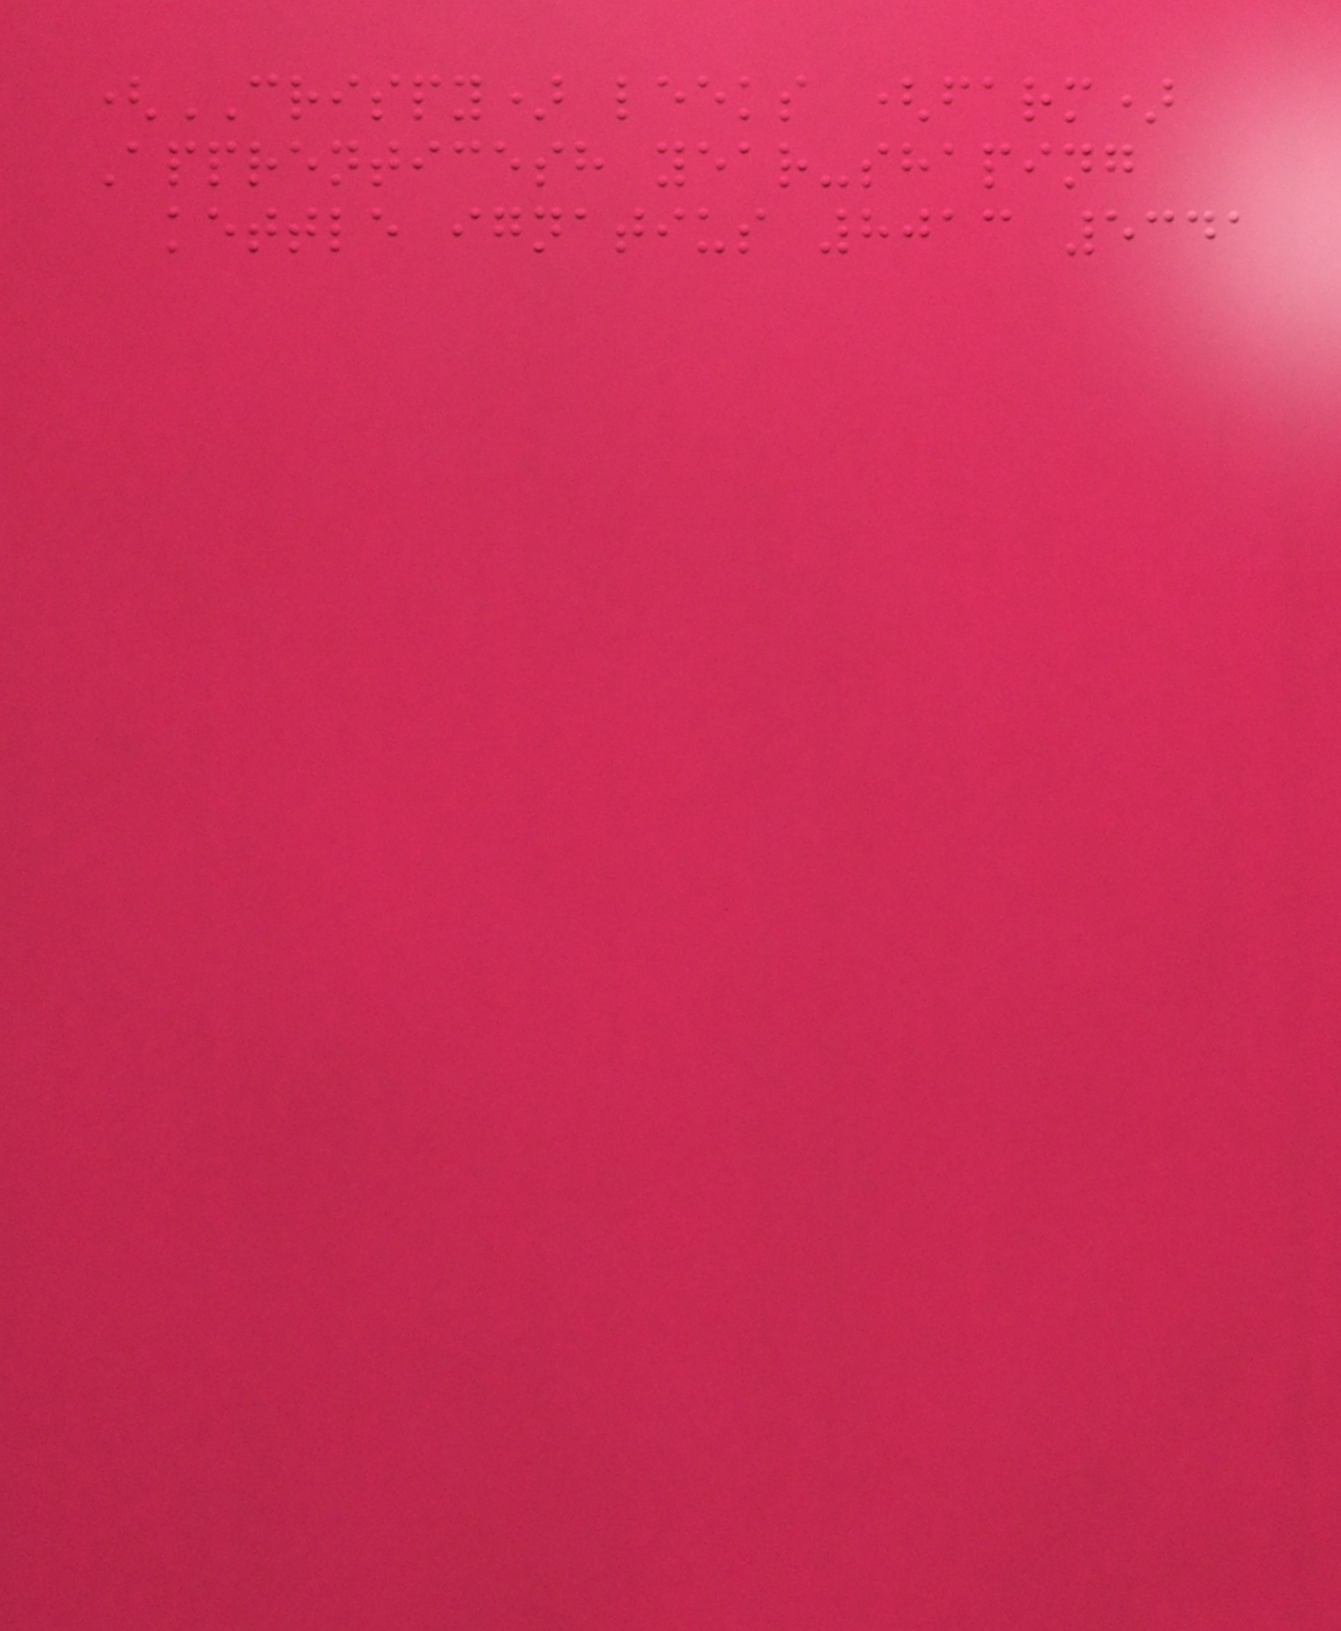(CRISPY) leeks (farm)
Apprenticesh year-shaping
kettle ignatius 8013 5341
